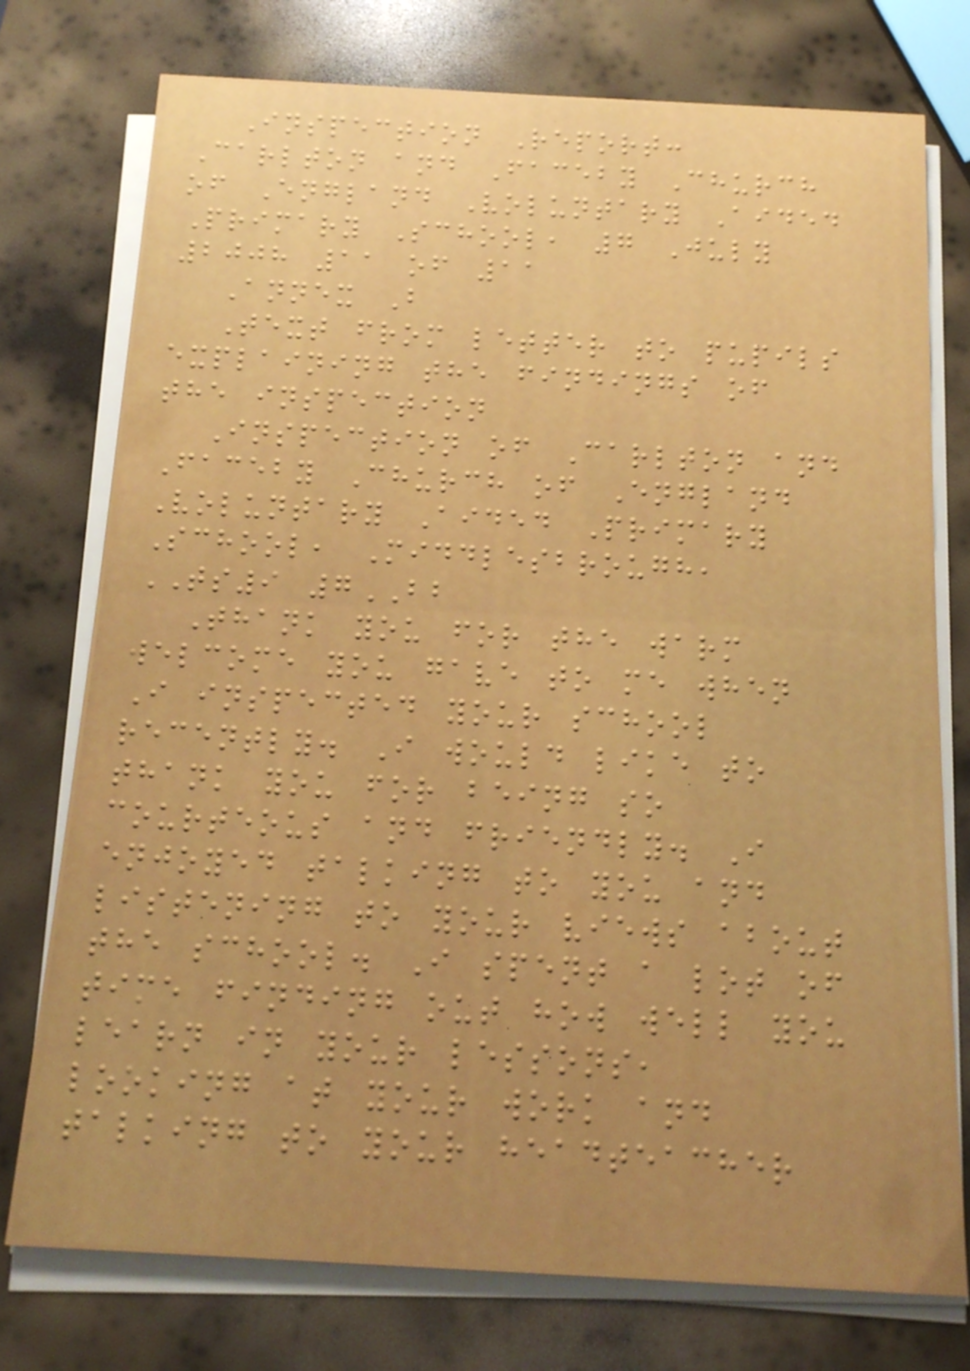Inspection Report:
Carlton and Faceby Church
of England Voluntary Aided
Primary School, 7 July
2008 11 of 11
Annex B
Text from letter to pupils
explaining the findings of
the inspection
Inspection of Carlton and
Faceby Church of England
Voluntary Aided Primary
School, Middlesbrough,
TS9 7BB
Thank you for the warm
welcome you gave to me when
I inspected your school
recently. I would like to
thank you for being so
courteous and friendly. I
enjoyed talking to you and
listening to your views about
the school. I spent a lot of
time finding out how well you
learn in your lessons,
looking at your work and
talking to your headteacher
